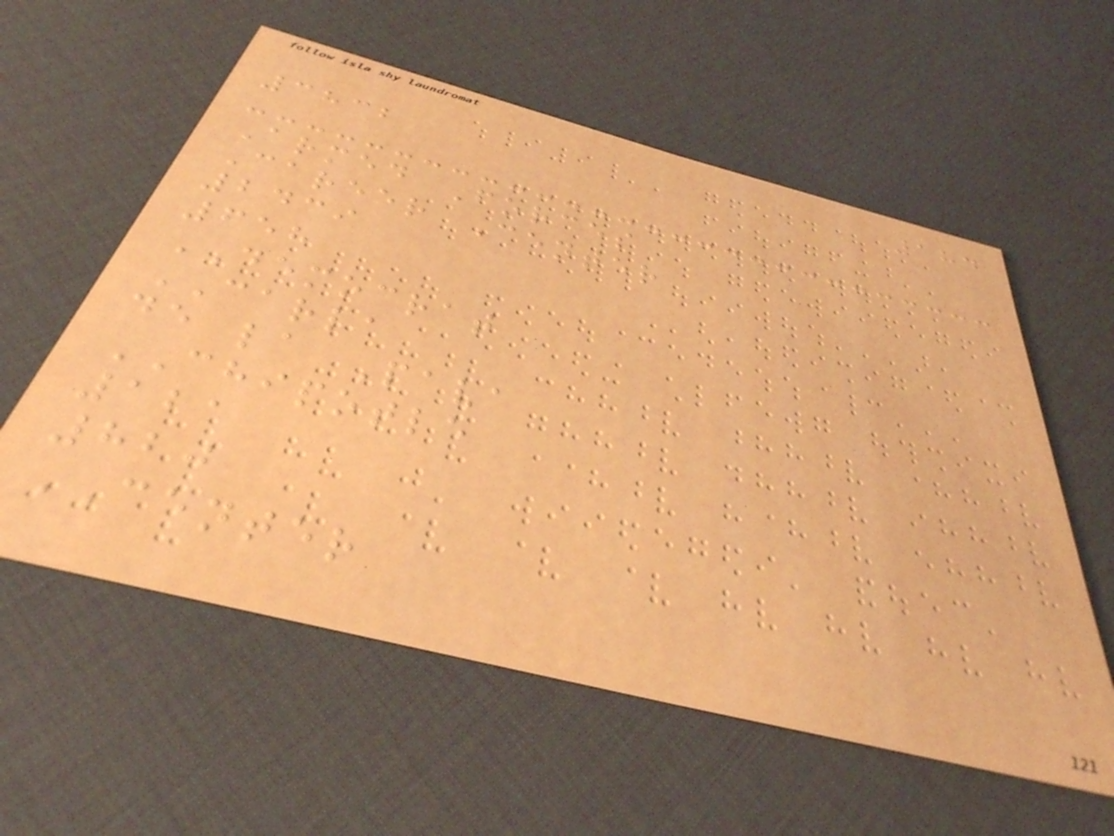184
3832
Armed Forces
Career Center
2439
658
DEMOCRAT
CARLA
de la Pava
CHIPOTLE
121
820
CENTER
